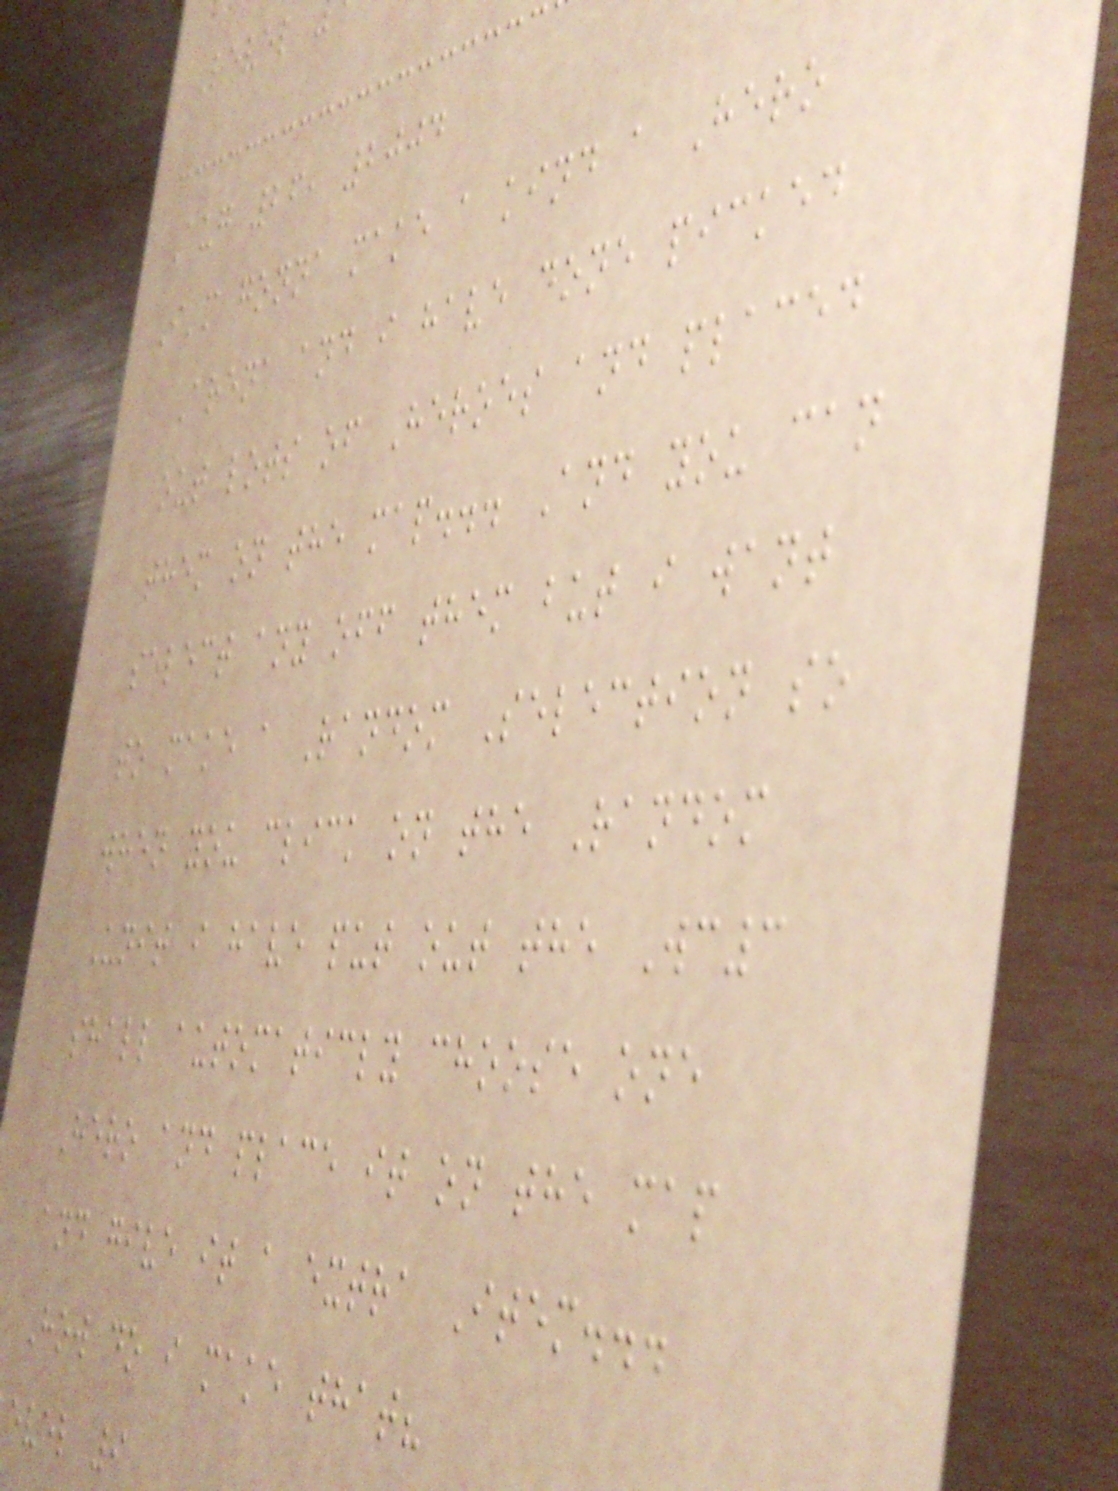Level
Aug 26, 2004
I'm gonna make a kind a Hero
Arena and i have done picked
out lots of Heroes and placed
them on the map... And you can
select any off them but i want
to make a Random Selection so
when you click on the Random
Unit i have put out the Wc3
shall automaticly choose one
Hero and place it on the map
and give it a extra Item...
How do i make that?
evel 9
